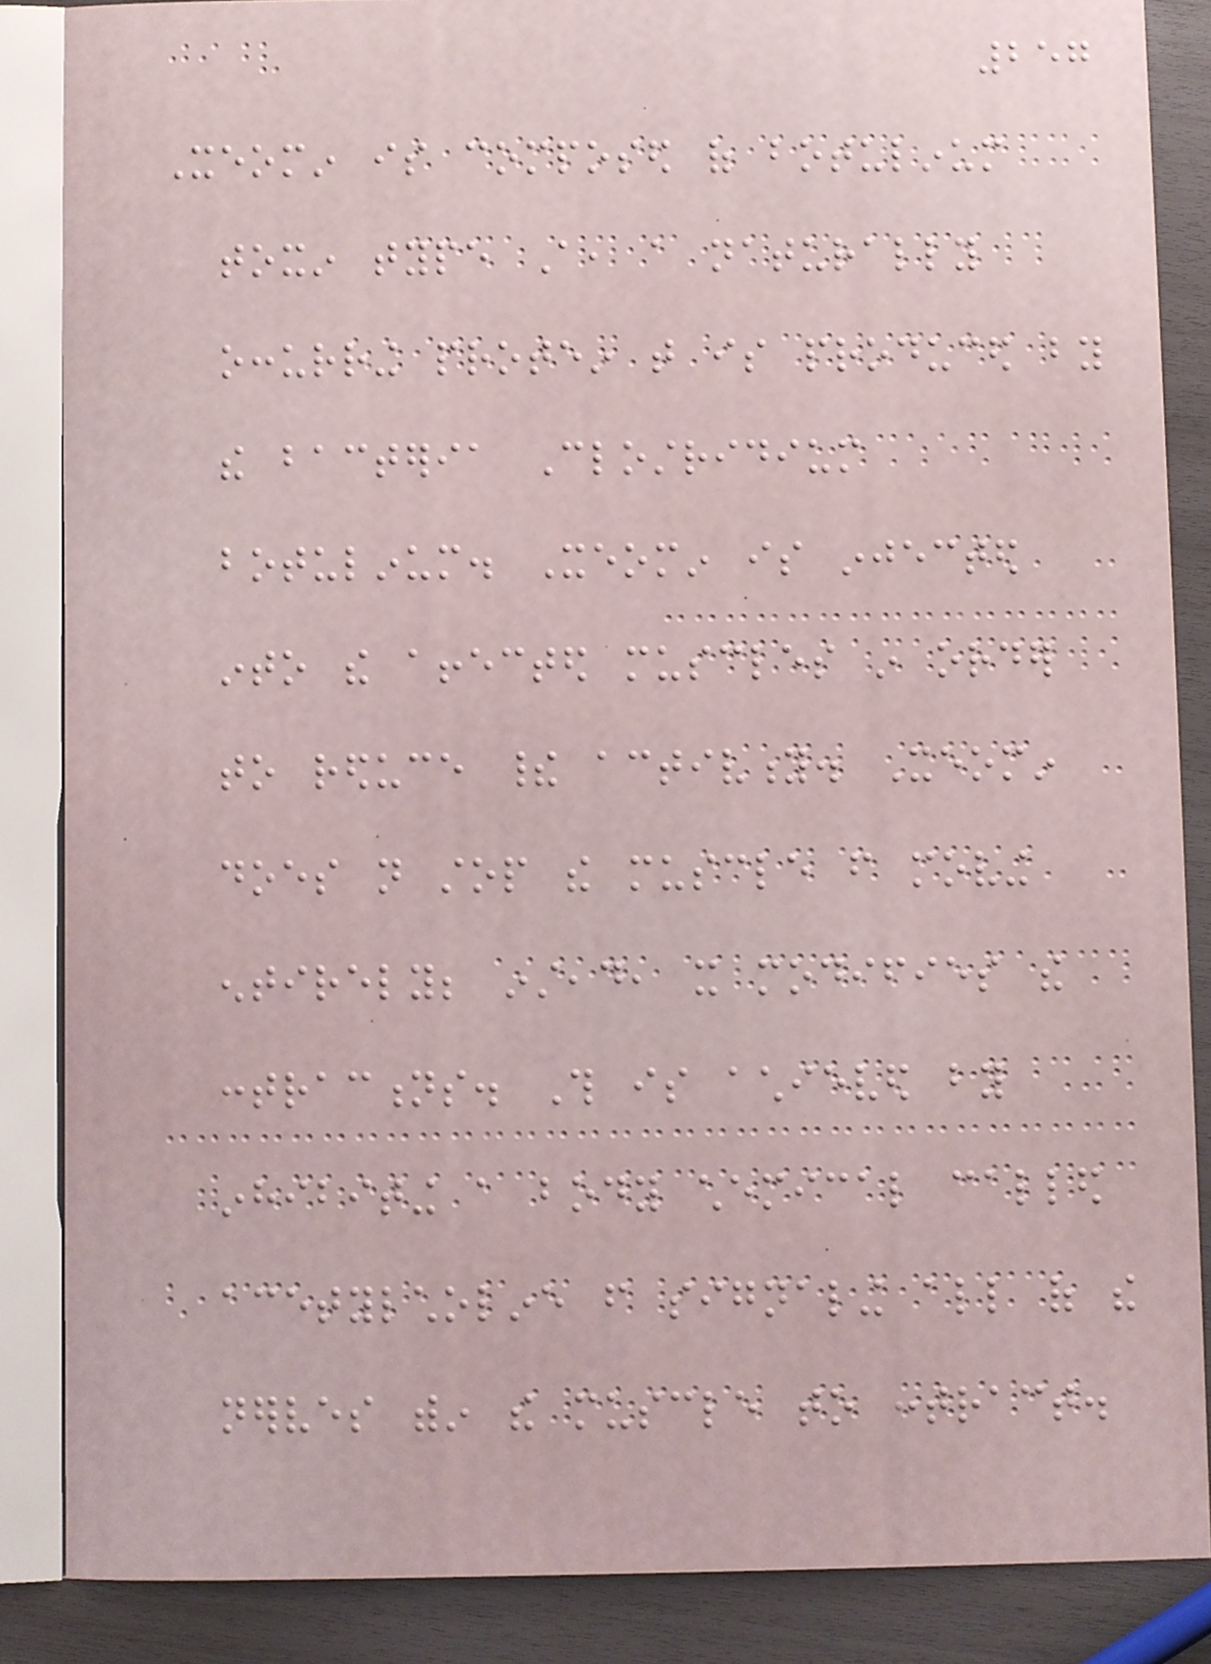257
Xeomin is composed of botulinum
toxin type A, a naturally
occurring protein that is produced by
the bacteria Clostridium
botulinum. Xeomin is injected
into the affected muscles in order
to reduce their activity. Xeomin
does not stop the muscle from moving
entirely; instead, it modifies the
contractions. This is achieved by
inhibiting a body chemical called
acetylcholine from signaling all of the
nerves within the muscle to contract.
